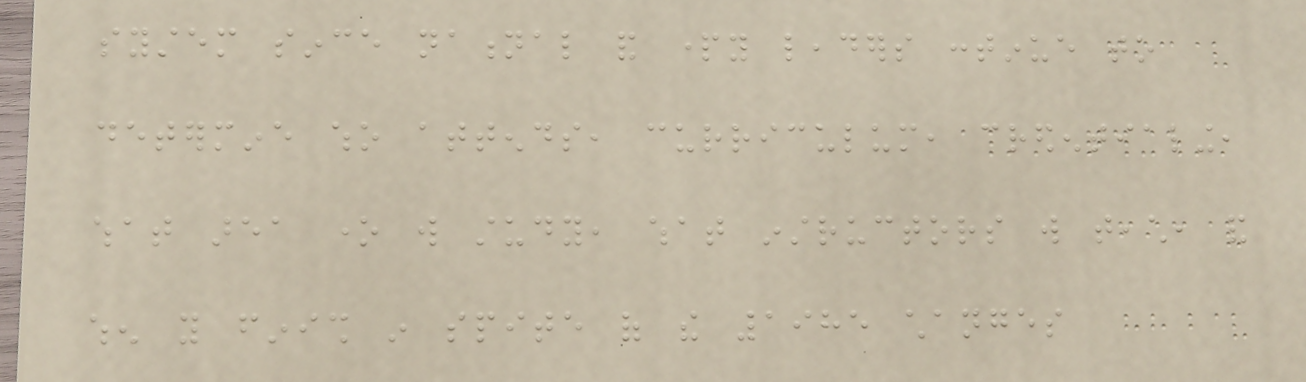system since national and party leaders continue to
determine who attends, curriculum, credentialing,
what area one will study, what instructors will teach, and
when you finish in spite of the 1985 changes
